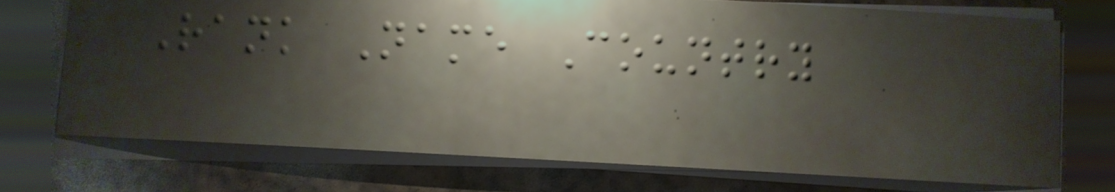Rank Name Country
